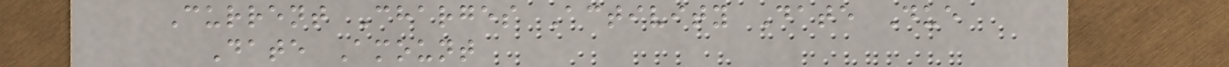Current Charges Activity Date Due
Date Amount
